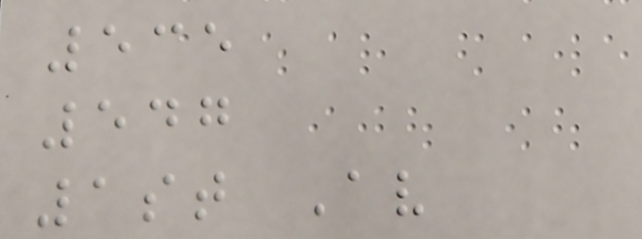535
547
1st Av
